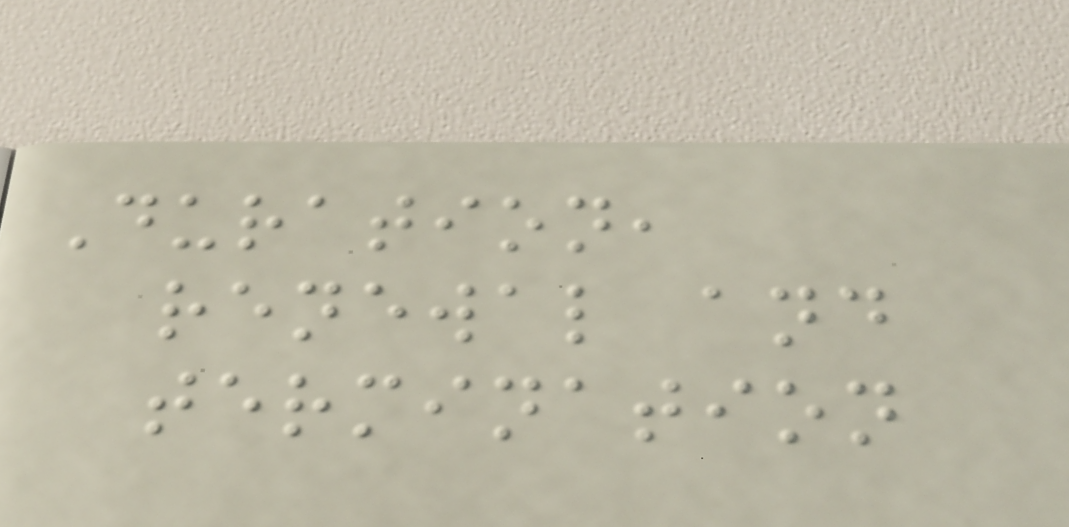Duration,
renewal and
termination
